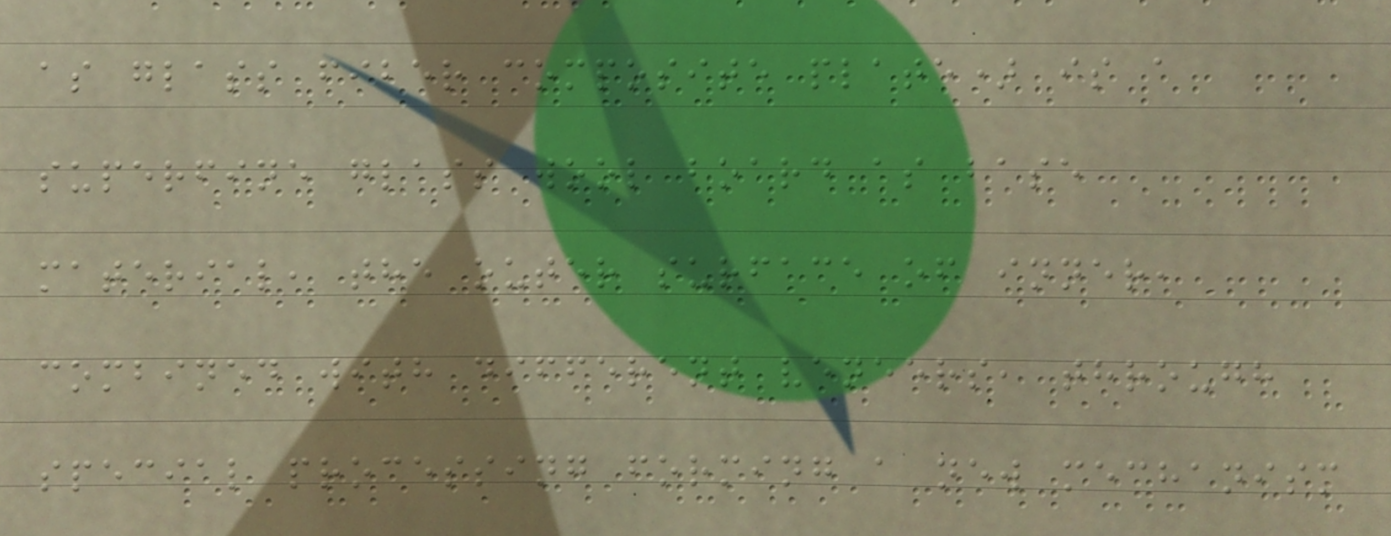as glass fiber composite plate) is a
superfine glass wool board as base
material, the outer surface of inner,
combined with different veneers, through
special processing forming a new mechanism
